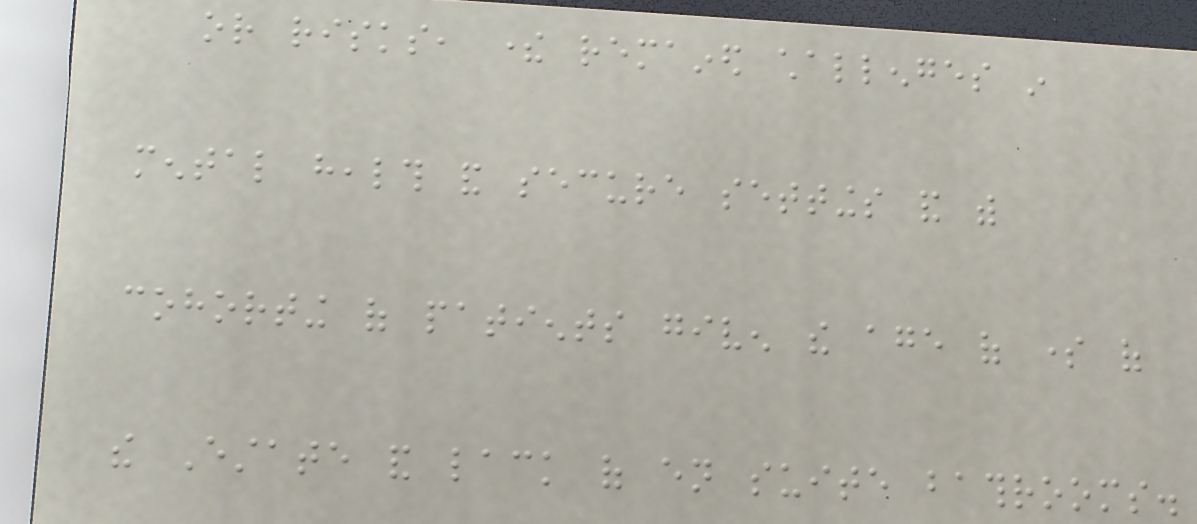or risks, there remained challenges in
mental health and secure settings and with
cohorting of patients given the age of some of
the Estate and lack of en suite bathrooms.
